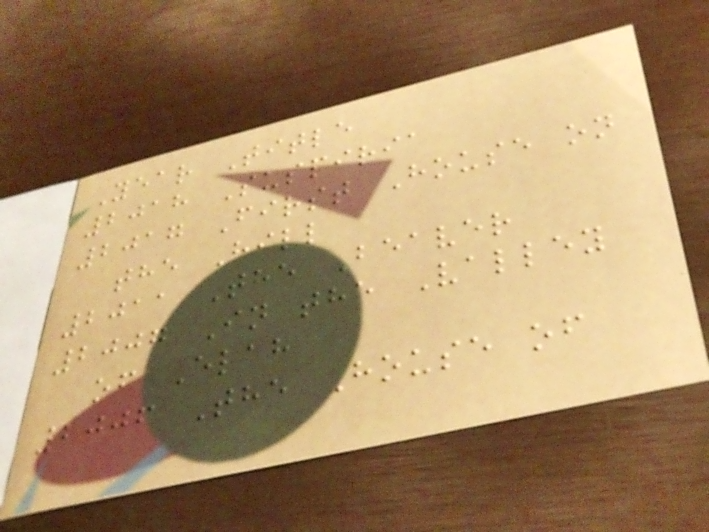Year Title
2018 Suspiria
2017 First House on
the Hill
2011 The Beaver
2007 In the Valley
of Elah
2006 The House of
